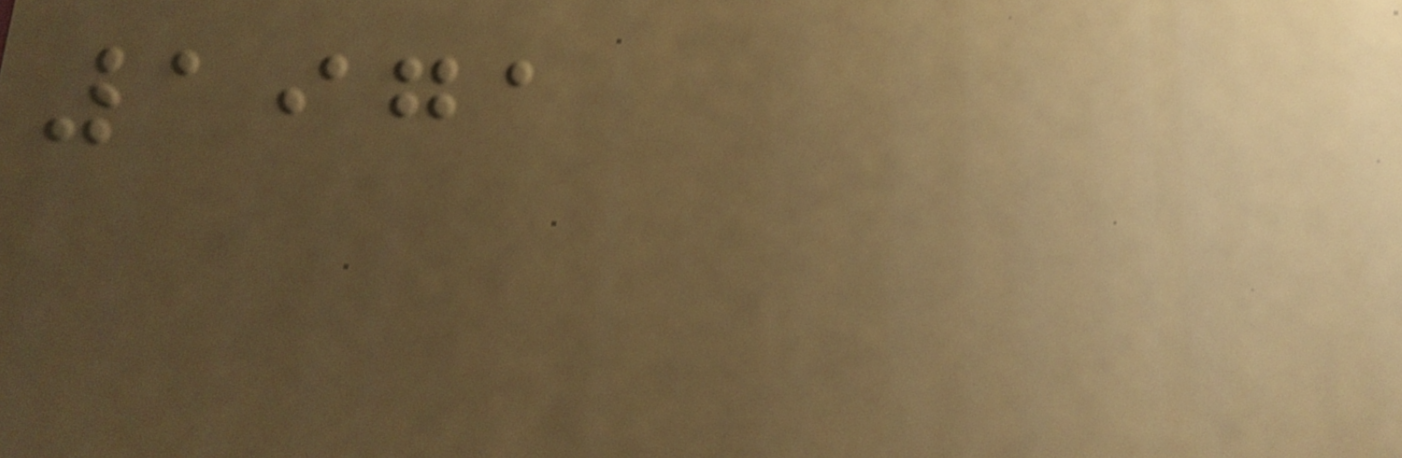1971
